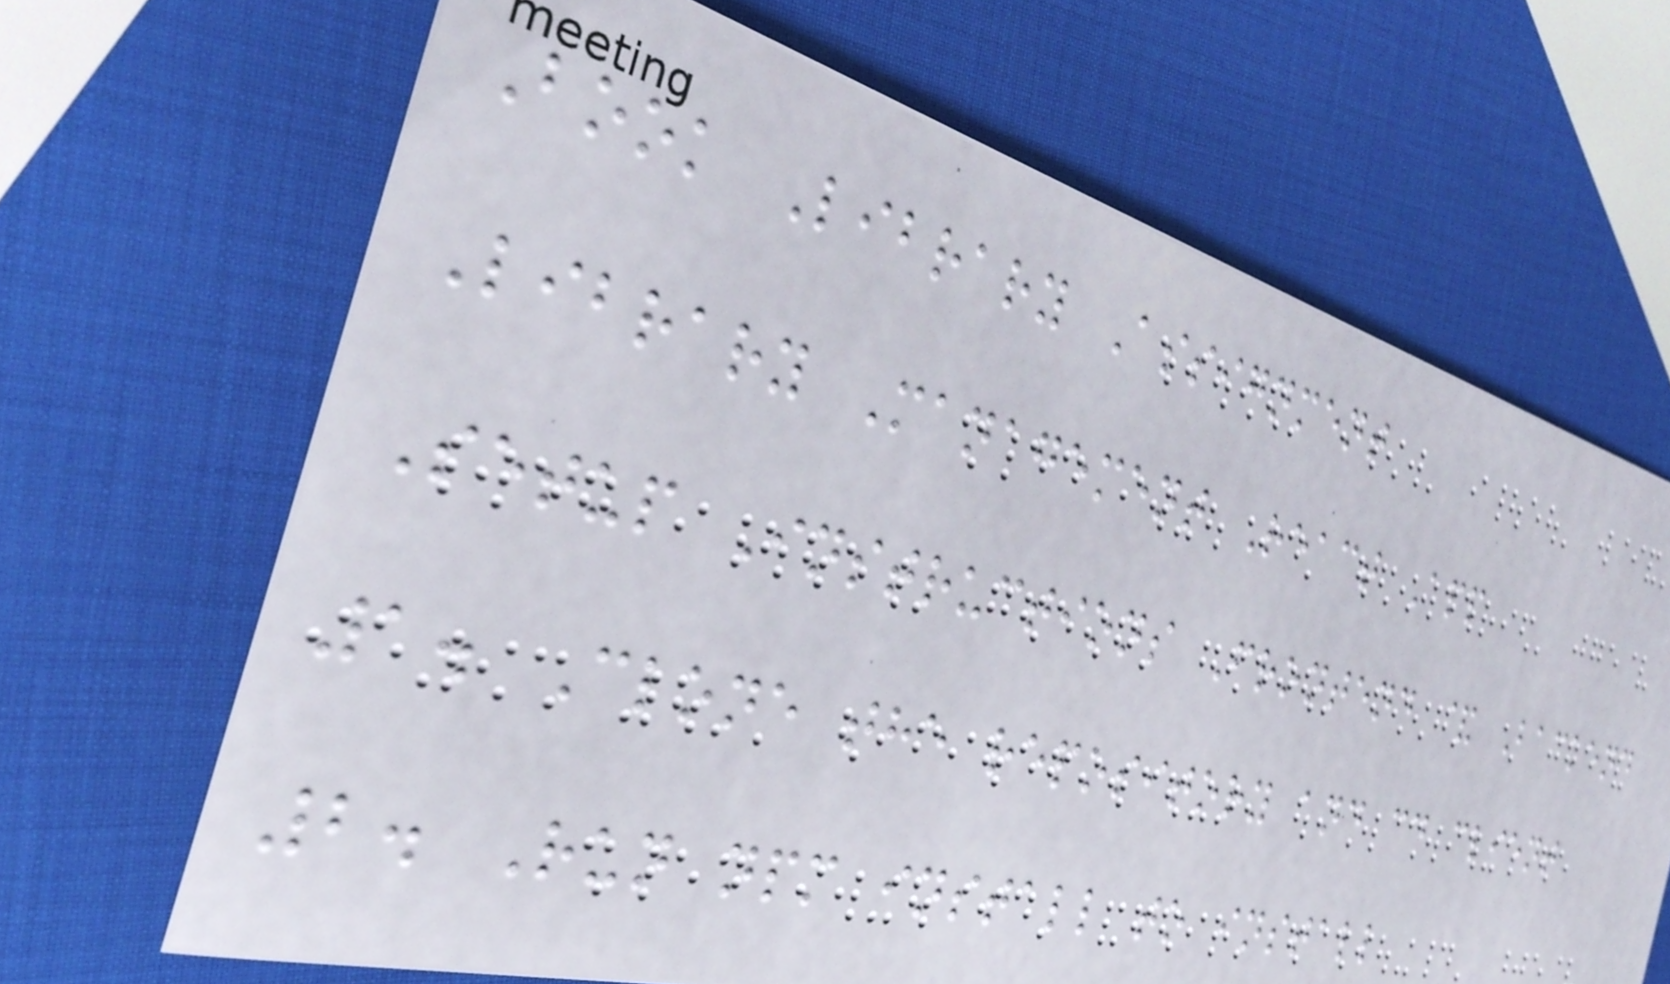Book Library Assignment
Library Management React App
Setup Instructions Frontend & Backend
1. Clone the repository and cd client
2. Run npm install to install
